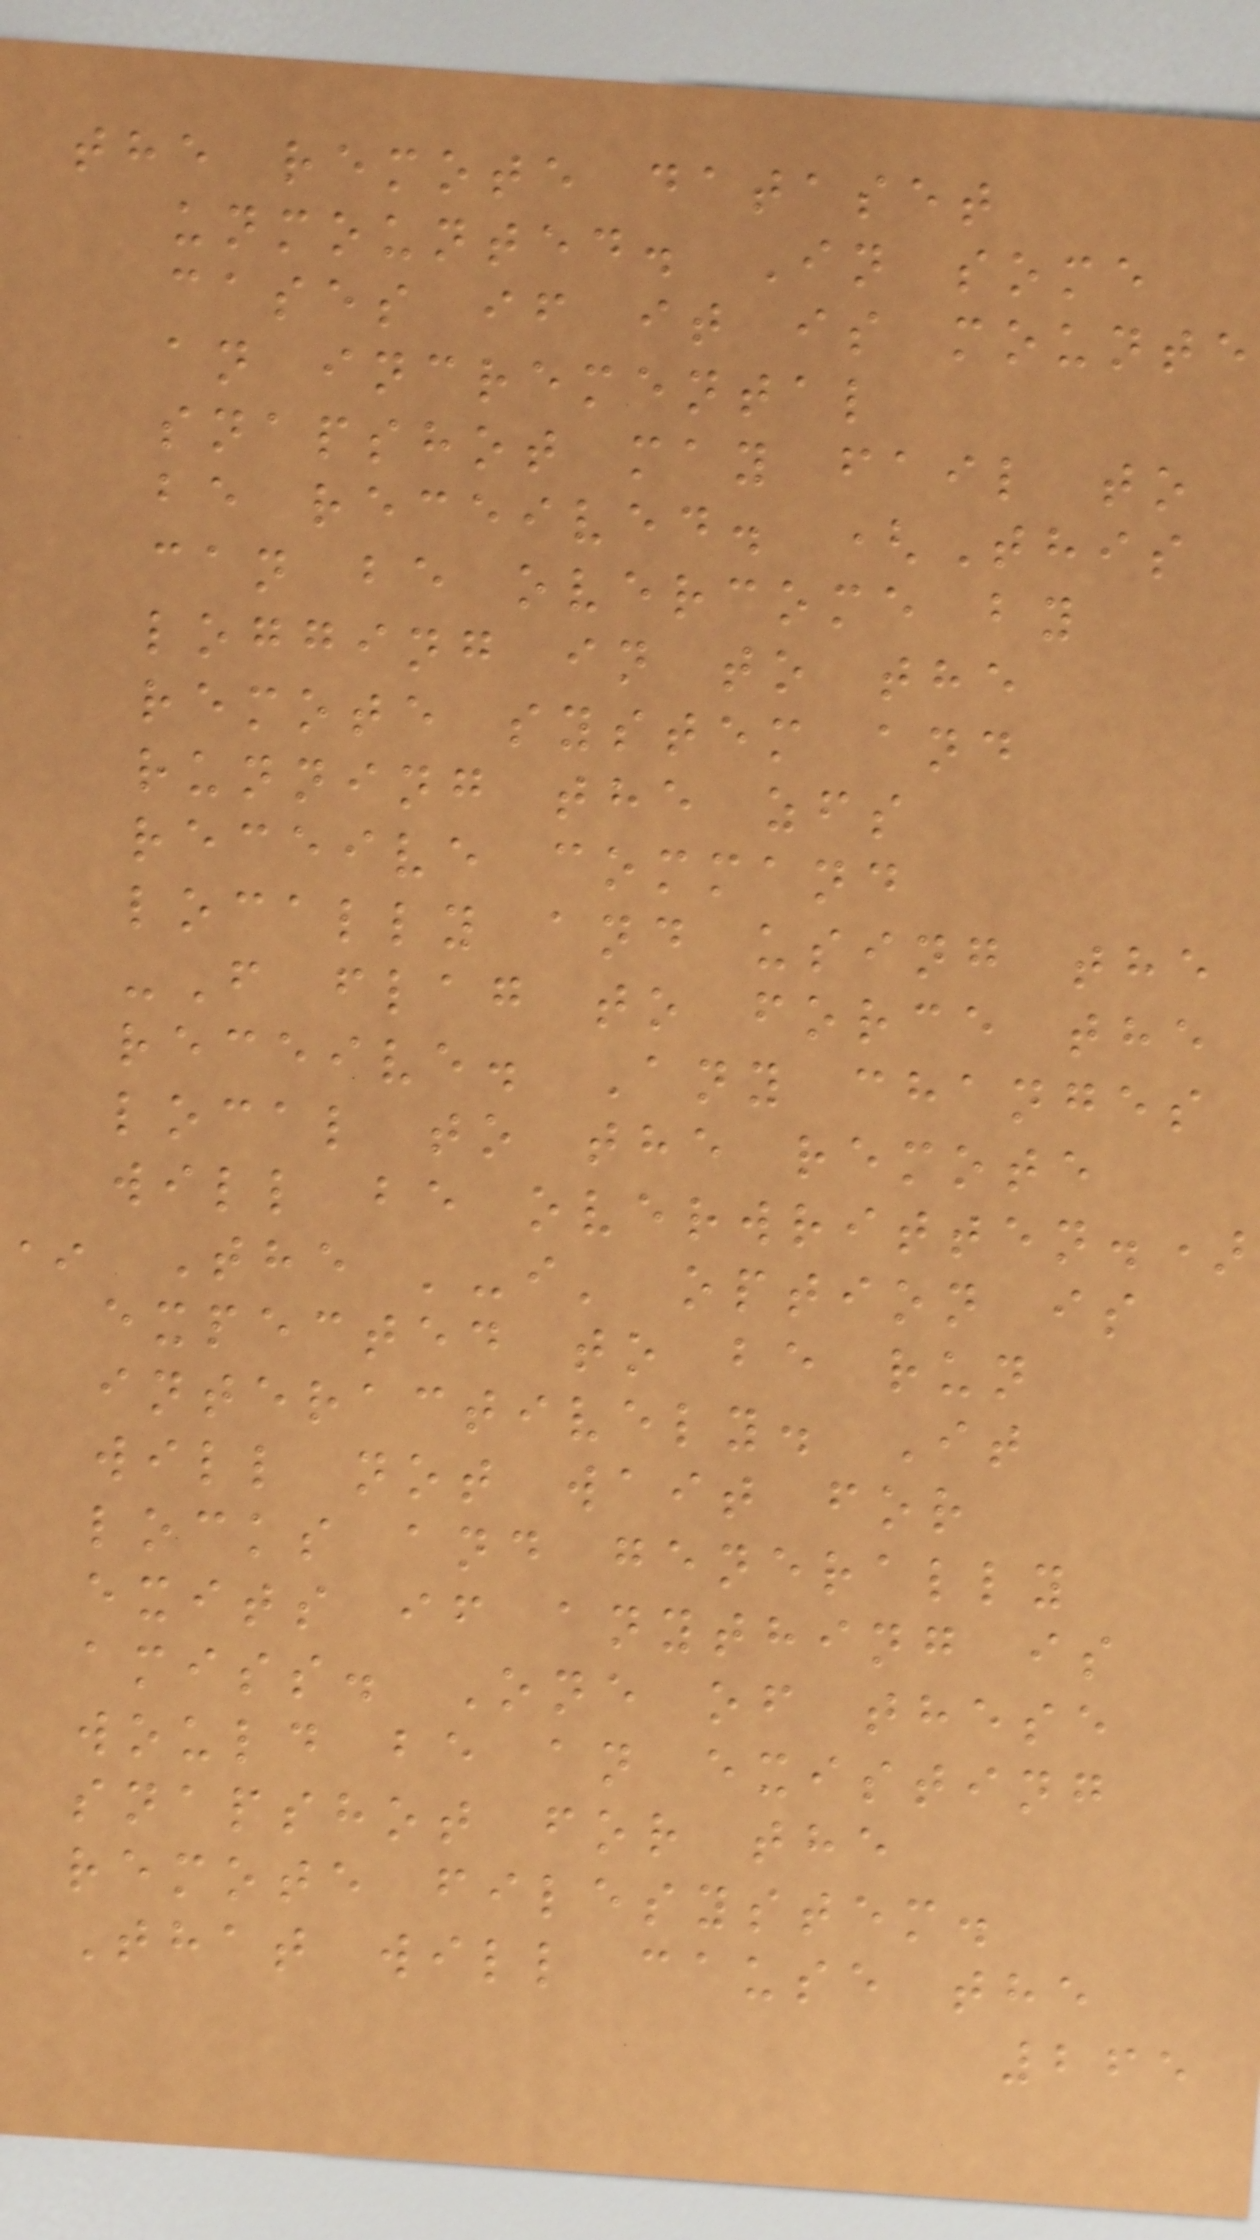the remote dataset
unmounted. In some
cases if it is mounte
an incremental
snapshot may fail to
be received. (This
can be overcome by
logging in to the
remote system and
running the zfs
receive command
locally and using the
-F flag to force the
receive. Any changes
local to the remote
will be overwritten.)
* The '-i' option is
expected to be run
interactively. It
will not wait for
locks and generally
exits if anything is
amiss. One of these
would be an existing
snapshot for the
remote filesystem.
That will cause the
265
